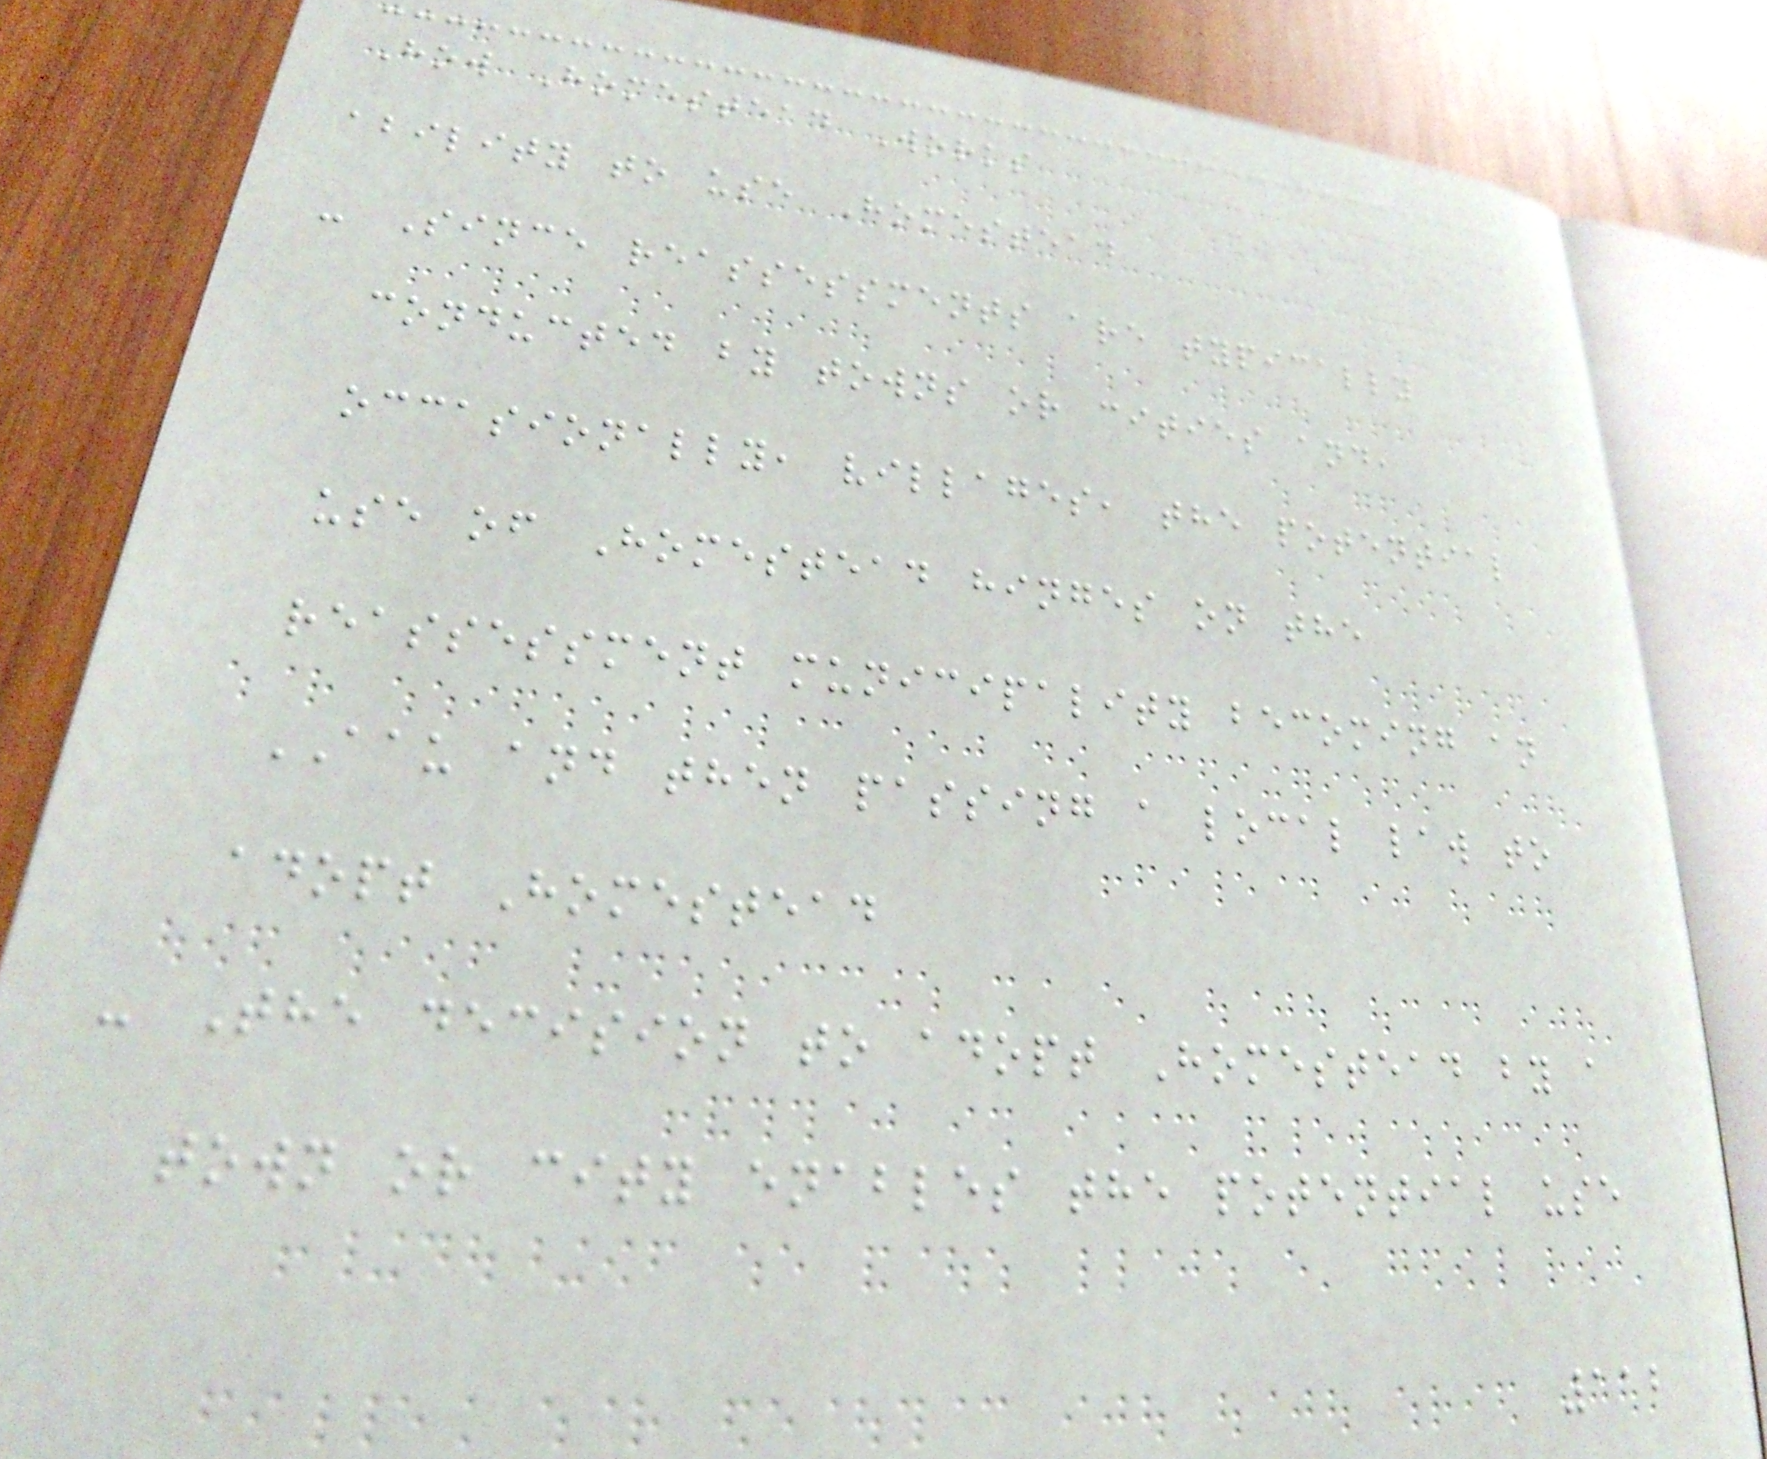How Homestead Works
ability to use Homestead
- Since reassessments are typically
conducted by towns or cities and,
occasionally, villages, the potential
use of Homestead hinges on the
reassessment municipality becoming an
AAU and then passing a local law to
adopt Homestead
- The decision to adopt Homestead by a
town or city enables the potential use
112
